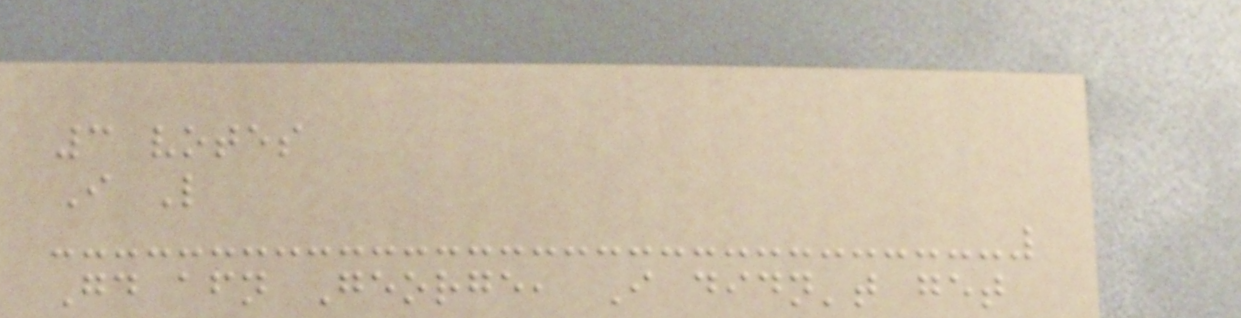3 votes
I Like
Good afternoon George, I didn't get
